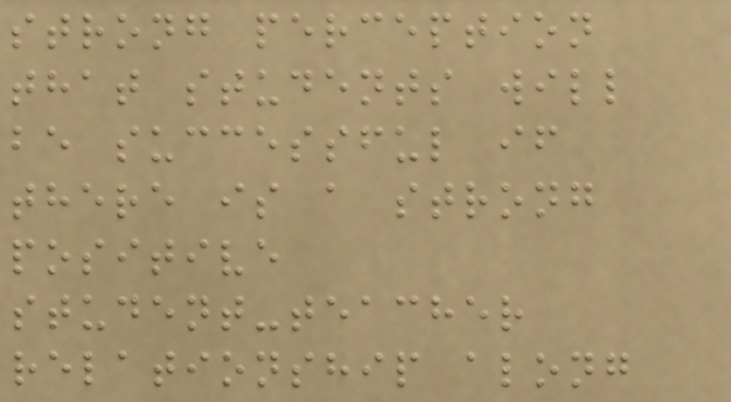strong perception
that students will
be successful if
there is a strong
positive
student-teacher
relationship along
